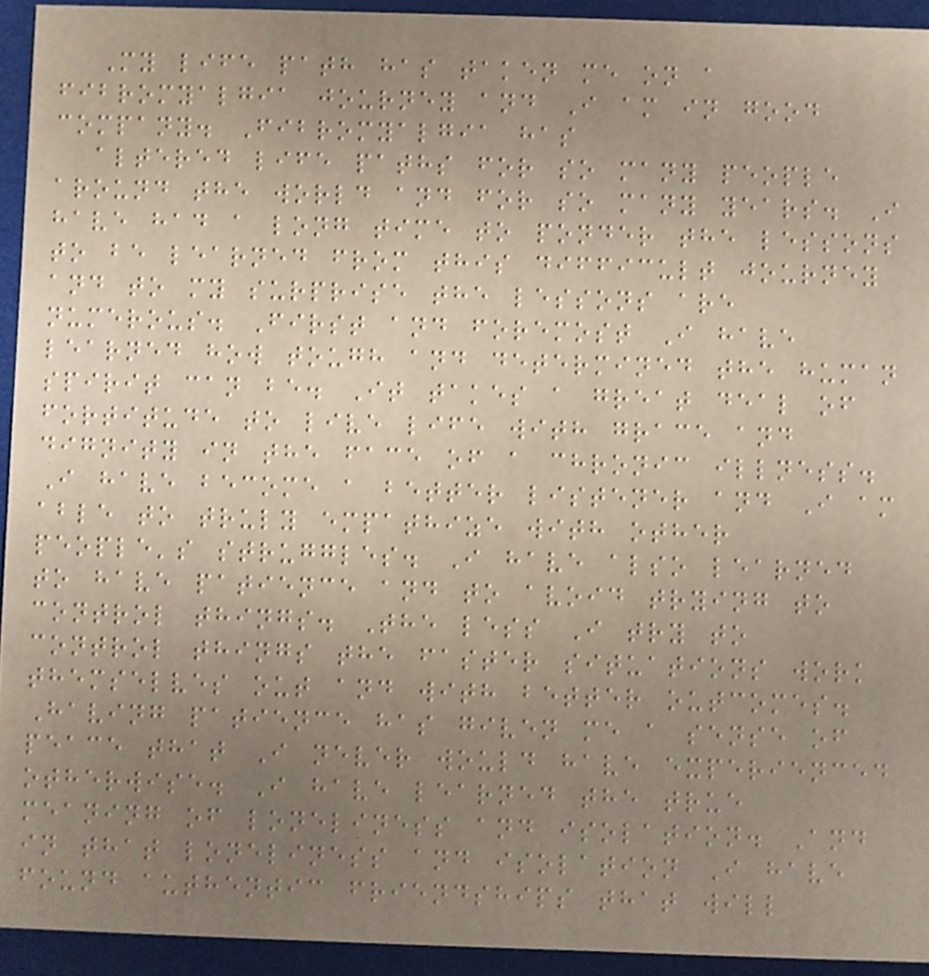My life path has taken me on a
fibromyalgia journey and I am in good
company. Fibromyalgia has
altered life paths for so many people
around the world and for so many years. I
have had a long time to ponder the lessons
to be learned from this difficult journey
and to my surprise the lessons are
numerous. First and foremost I have
learned how tough and determined the human
spirit can be. It takes a great deal of
fortitude to live life with grace and
dignity in the face of a chronic illness.
I have become a better listener and I am
able to truly empathize with other
people's struggles. I have also learned
to have patience and to avoid trying to
control things. The less I try to
control things the faster situations work
themselves out and with better outcomes.
Having patience has given me a sense of
peace that I never would have experienced
otherwise. I have learned the true
meaning of loneliness and isolation. And
in that loneliness and isolation I have
found authentic friendships that will
